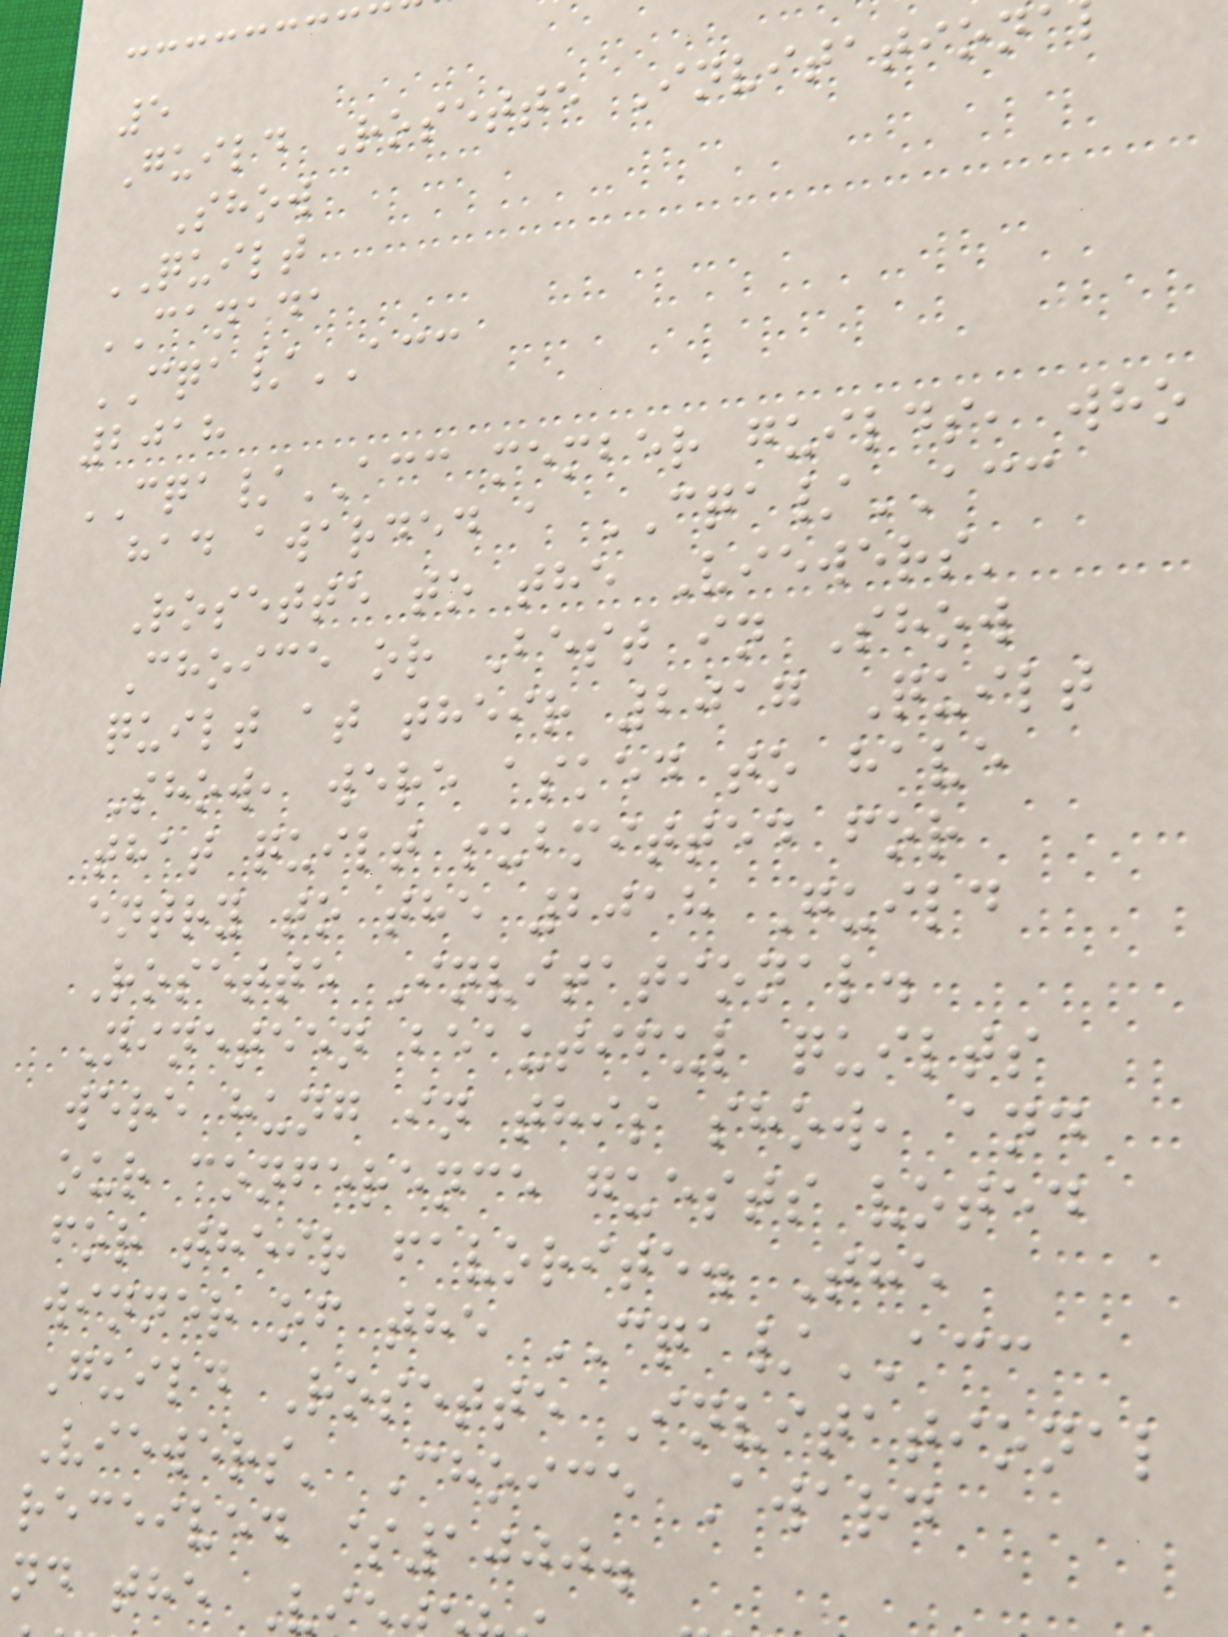5
Guild Rosette Invitation
Show
QUILT
CANADA
CQA/ACC
2018
CQA/ACC member guilds, who
had awarded a CQA/ACC
Rosette to the Viewers'
Choice or Best in Show
quilt at their 2017 Quilt
Show, were asked to have
that quilt submitted for
entry to the 2018 Guild
Rosette Invitational.
Nineteen beautiful quilts
were hung in this show, and
our conference guests voted
for their favorite. The
winner of the CQA/ACC
Guild Rosette Invitational
Viewers' Choice Award
received $1000.
nd the V
